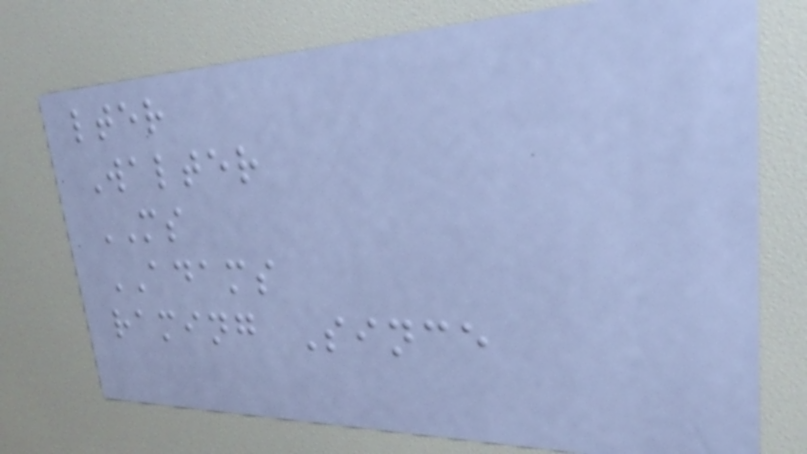lter
Walter
MS
ADAMS
raming Since
